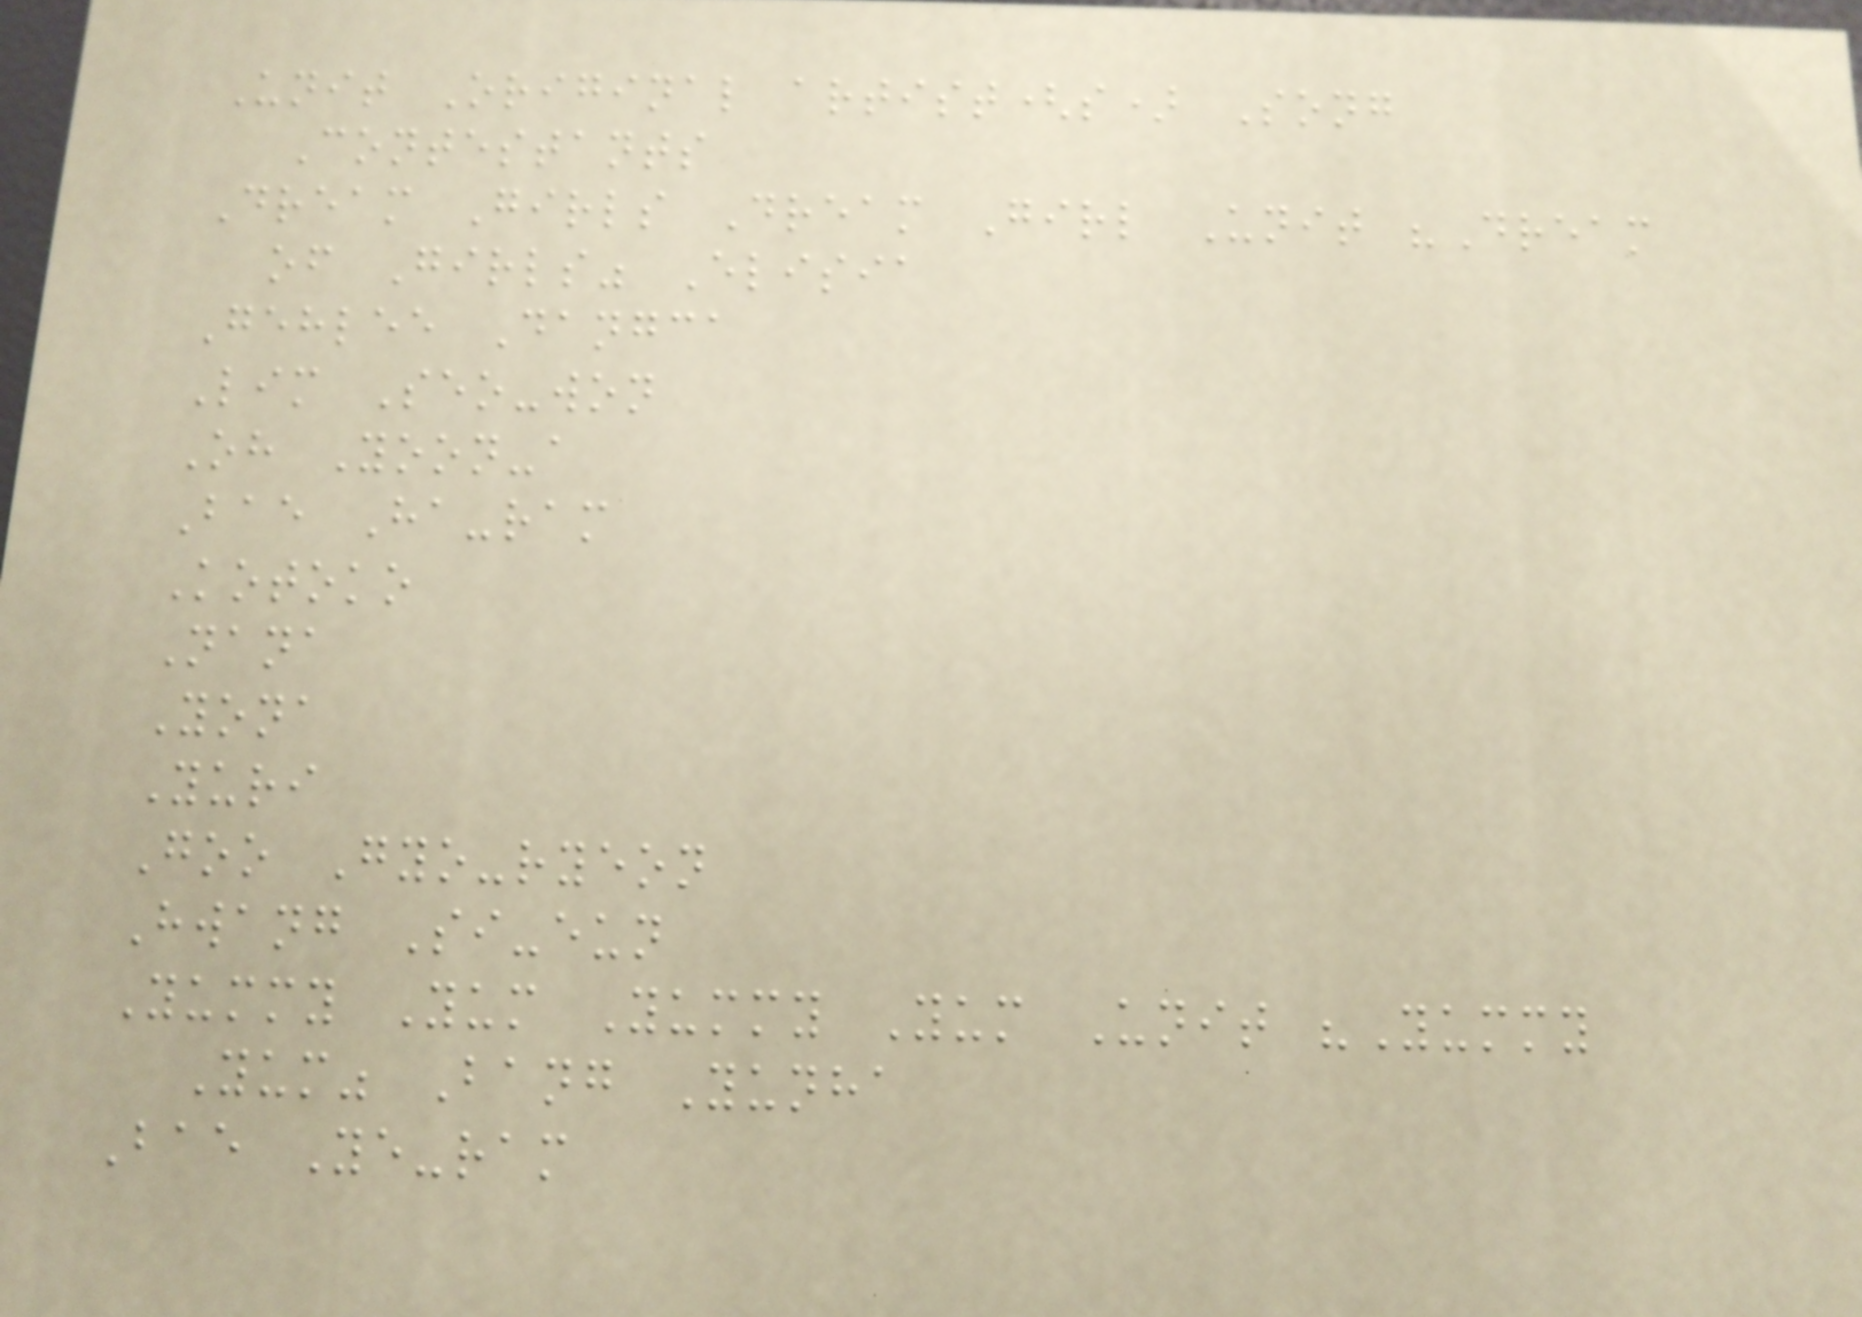Unit Original artist(s) Song
Contestants
Dream Girls Dream Girl Unit "Dream
of Girls" Elisia
Gehlee Dangca
Lim Seo-won
Oh Yoon-a
Bae Ha-ram
Kotoko
Nana
Yona
Yuri
Goo Gyo-ryeon
Hwang Si-eun
Yummy Yum Yummy Yum Unit "Yummy
Yum" Bang Yunha
Bae Ye-ram
